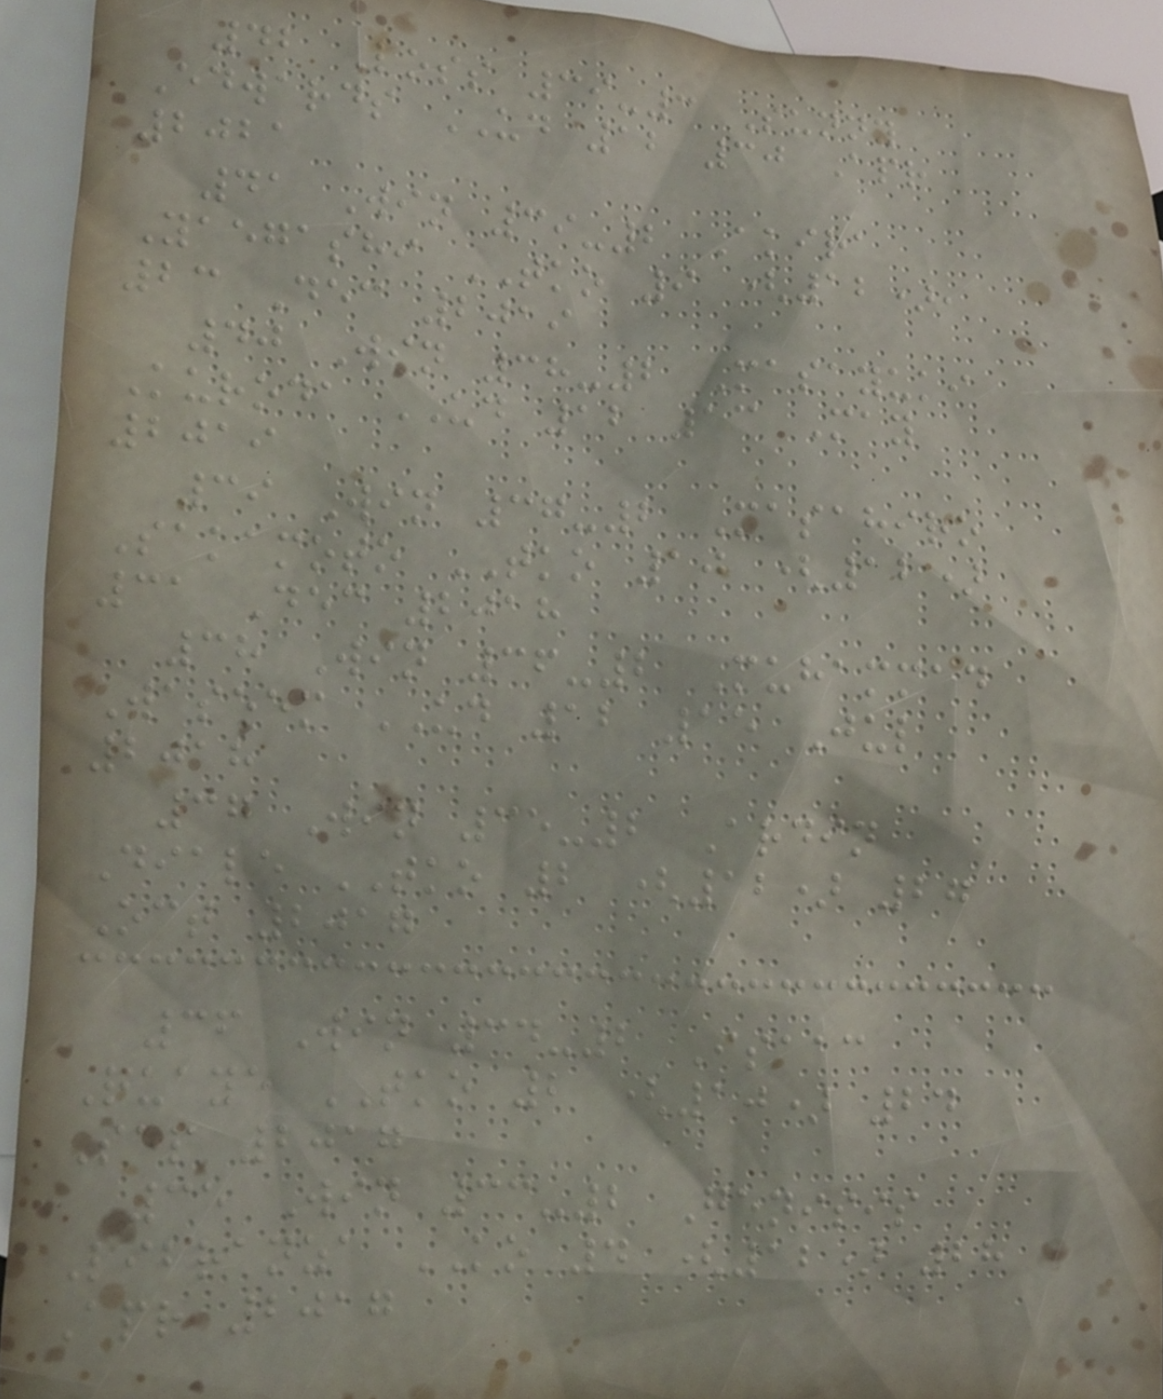42 Loss 39-3 Sunny
Edwards UD 12 30 Apr
2021
41 Win 39-2 Akira
Yaegashi TKO 9 (12),
23 Dec 2019
40 Win 38-2 Masayuki
Kuroda UD 12 13 May
2019
39 Win 37-2 Masahiro
Sakamoto TKO 10 (12)
31 Dec 2018
38 Win 36-2 Muhammad
Waseem UD 12 15 Jul
2018
37 Win 35-2 Ardin
Diale TKO 2 (12) 27
Oct 2017
36 Win 34-2 Isaac
Quaye TKO 2 (10) 24
Sep 2017
35 Win 33-2 Genisis
Libranza KO 4 (12) 28
Apr 2017
